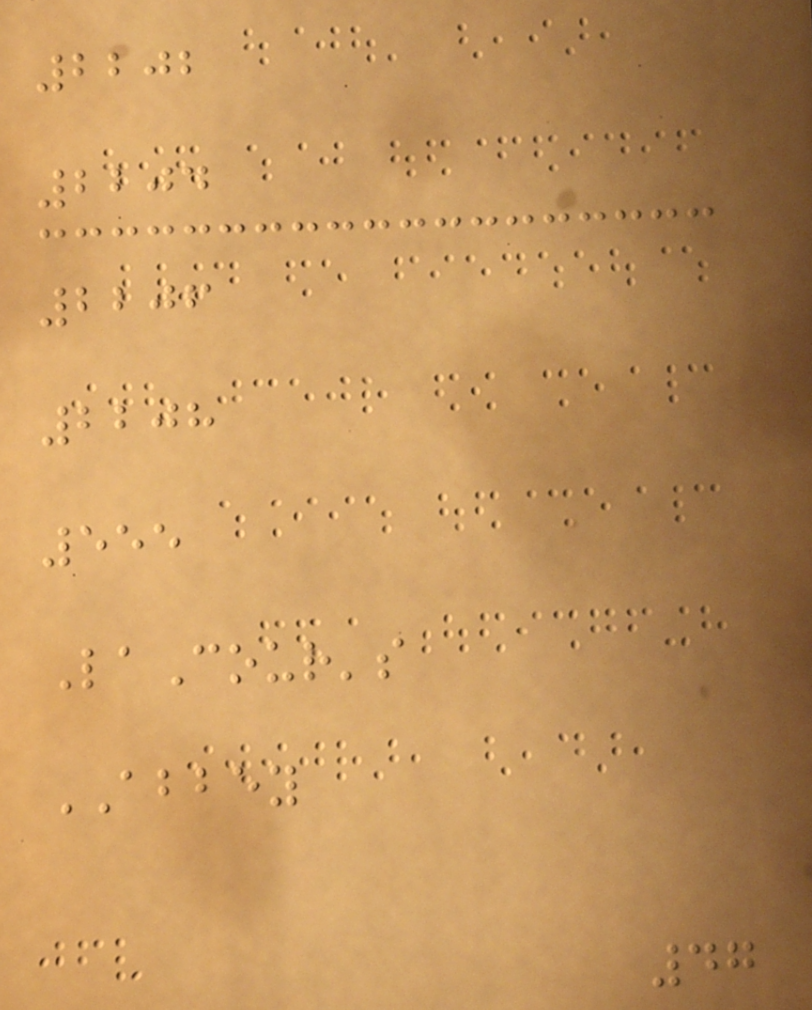2202
2204
2206
2208
555
LaCour's
ABBEY
47
